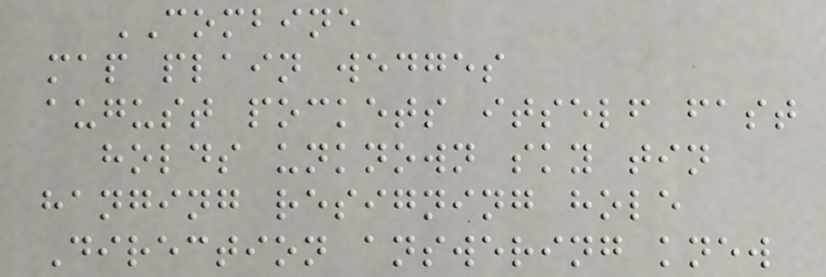COMBINE
map plain wedges
august pockets itself fast
holds unknown sky tin
hanging resigning hole
Direction answering knew
